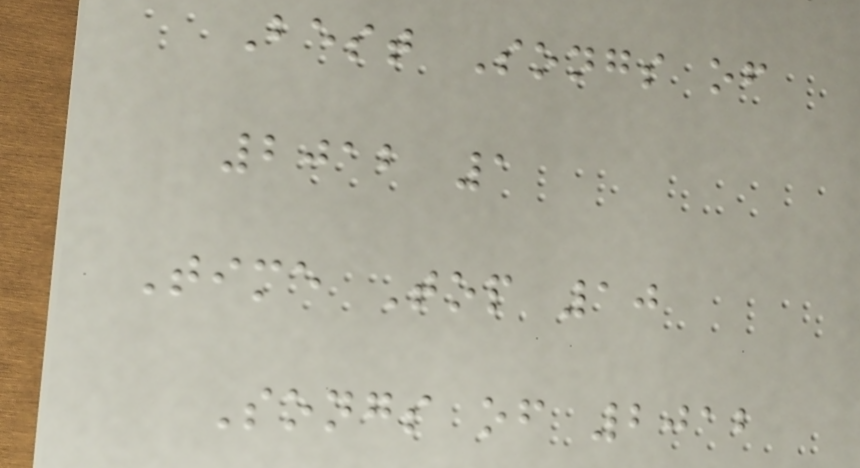Best Songs of
2012 1
Time Top 10
Songs of 2012
